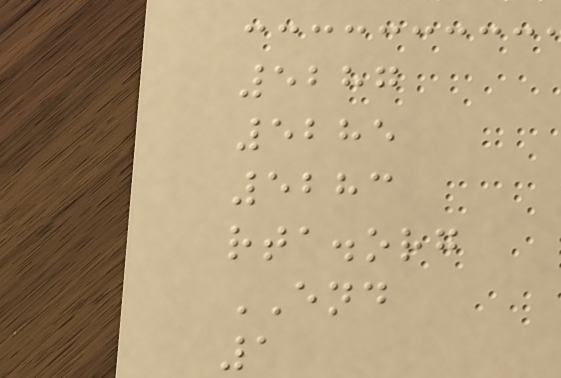5287
5285
5283
rta.org
END
1
